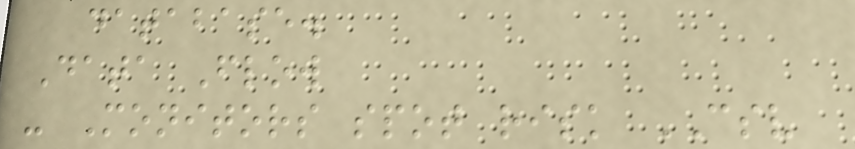database.
Data Flow
- Monitors spot risk CSV
